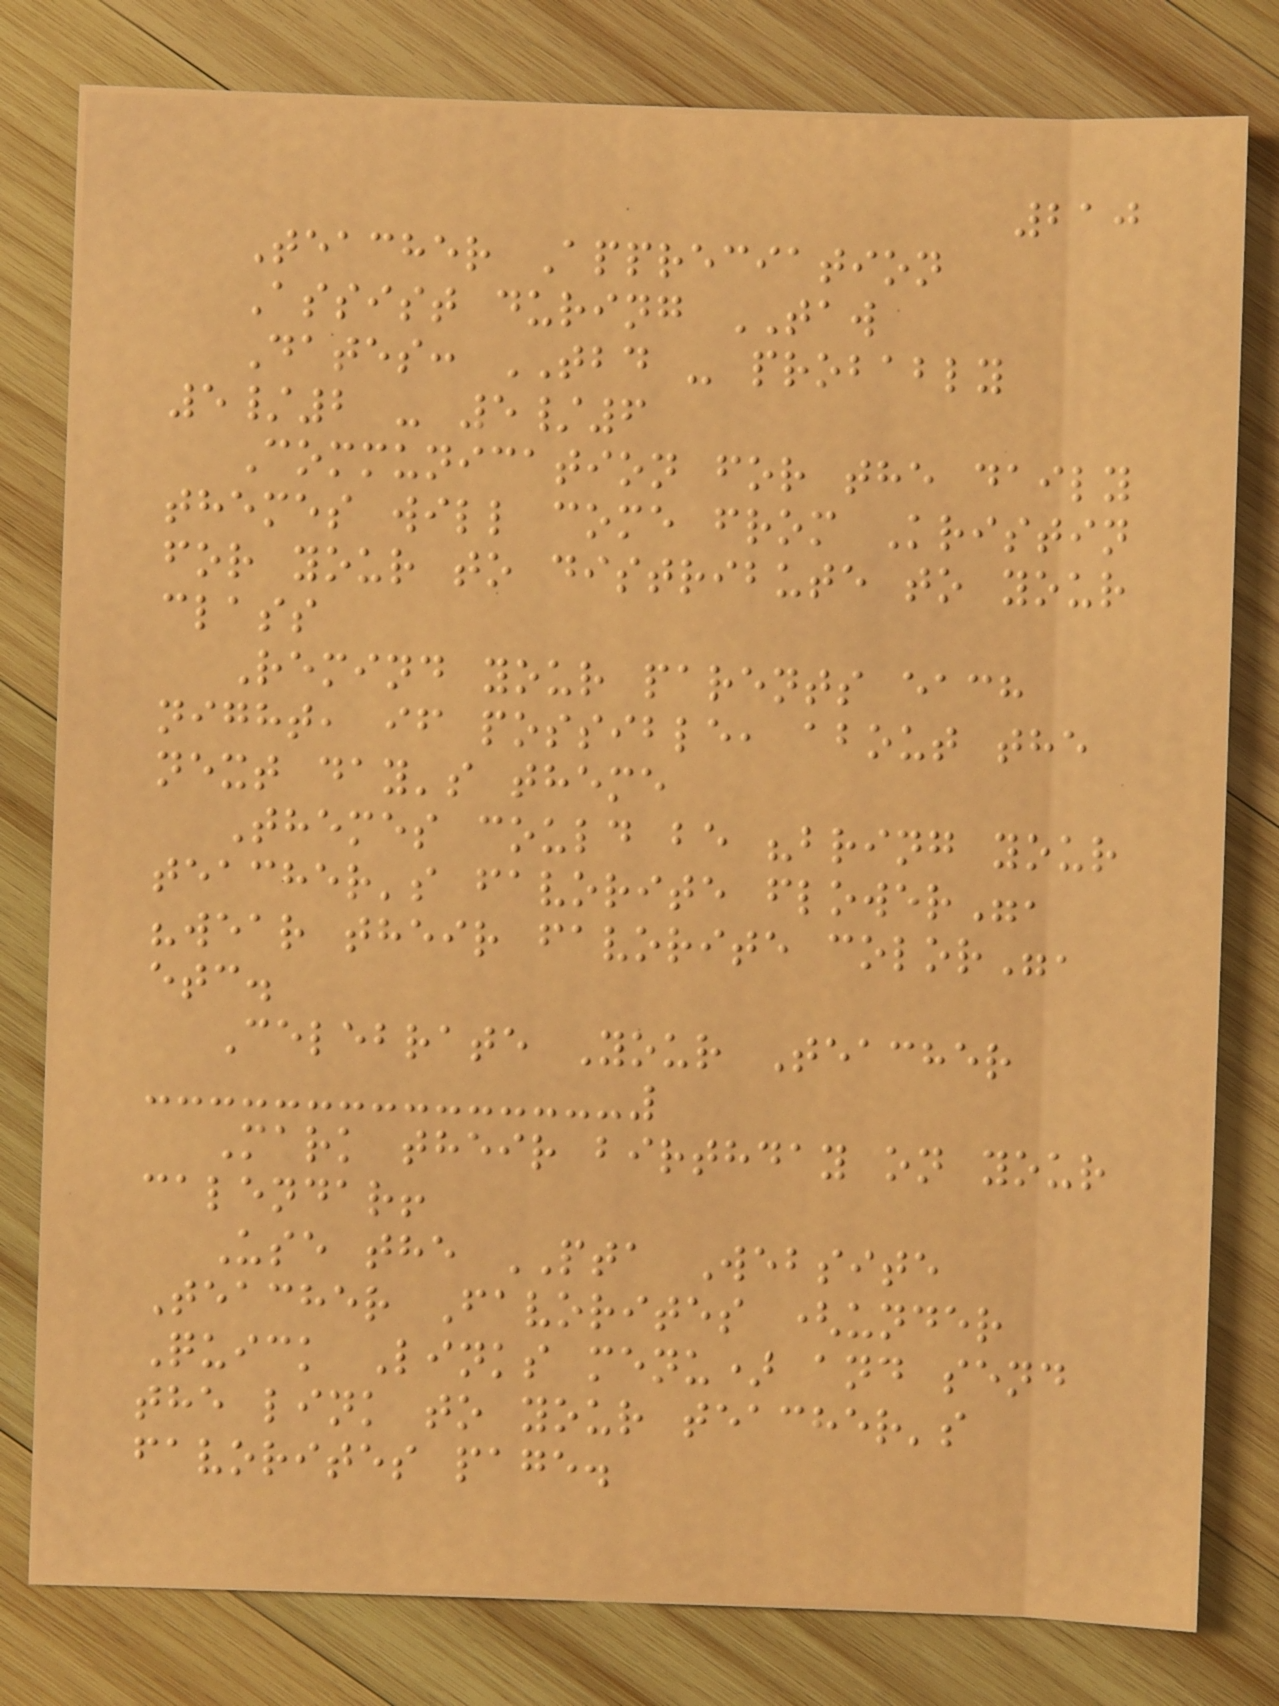210
Teacher Appreciation
Assist during TAW
Dates: TBD - probably
5/2 - 5/6
Communication for the daily
themes will come from Kristin
for your to distribute to your
class
Remind your parents each
night, if possible, about the
next day's theme
Themes could be "bring your
teacher's favorite flower",
"wear their favorite color",
etc.
Celebrate Your Teacher
Mark their birthday on your
calendar!
Use the PTA Website
Teacher Favorites (under
Quick Links menu) and send
the link to your teacher's
favorites page.
